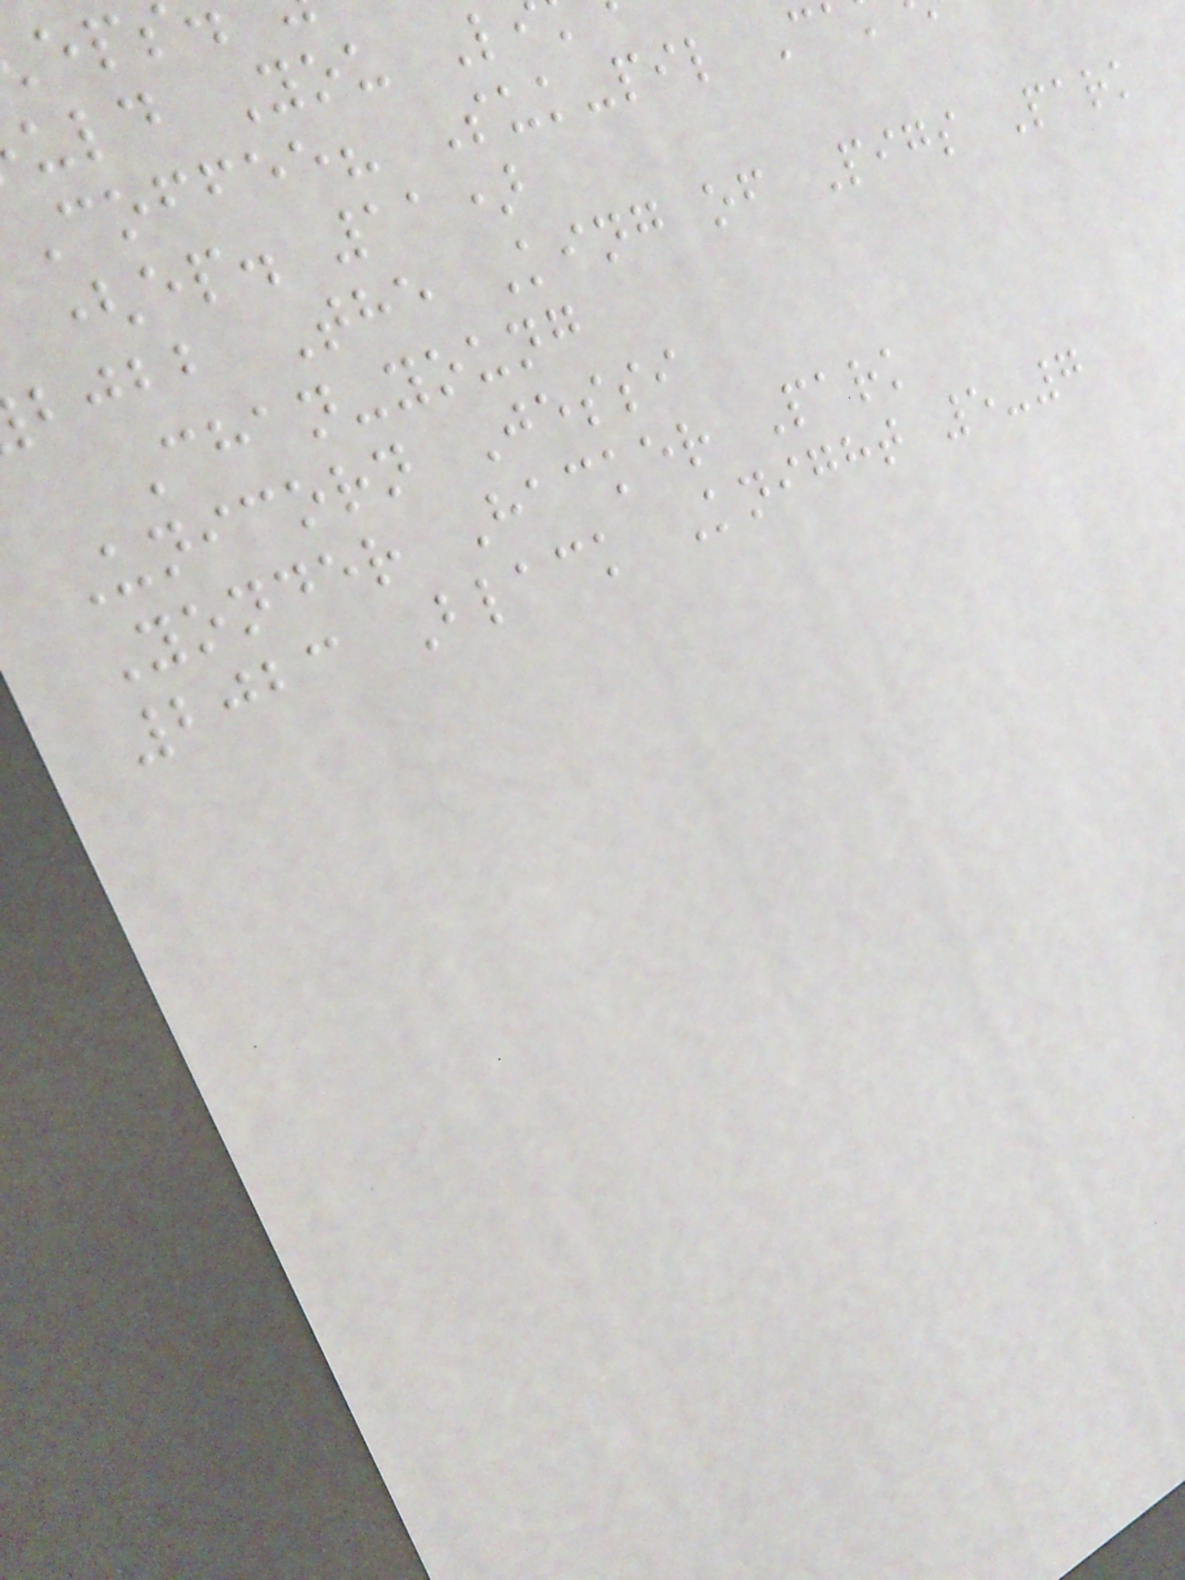uld You L
Coffee? Suk-pil C
(ep. 11)
bjbb The King of Pigs Park
Chan-young
Unicorn Jessi
Yonder Hacker Park
2023 Black Knight 5-7
